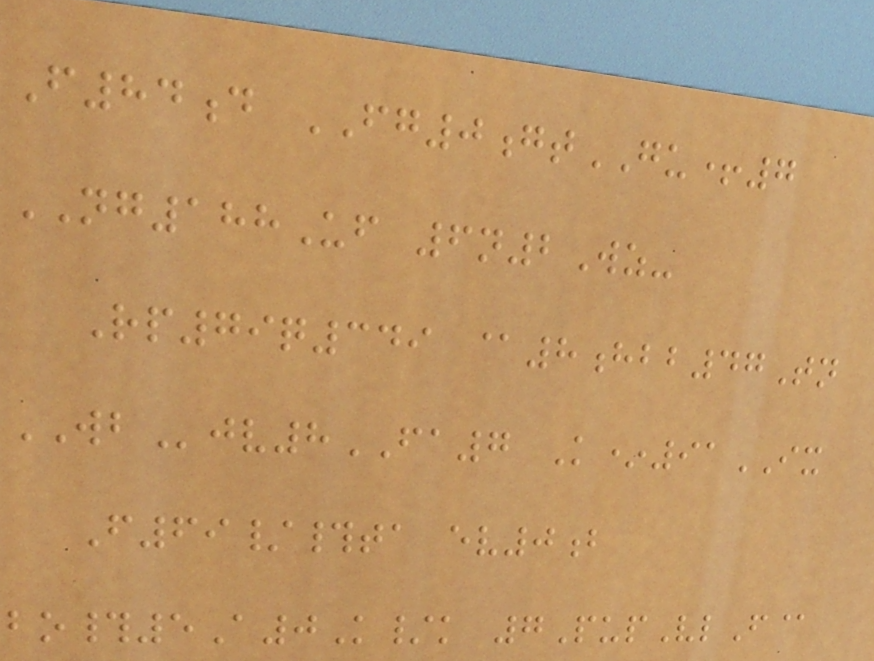F84d FG0gtGU+7
NG188Uf 6n2Wz-
Rp79q349 @8hbb47Tn
WBjv8FA7 K*91IX
F69/#ta ev0b
bo#5A0K/k 7PupVlF@
